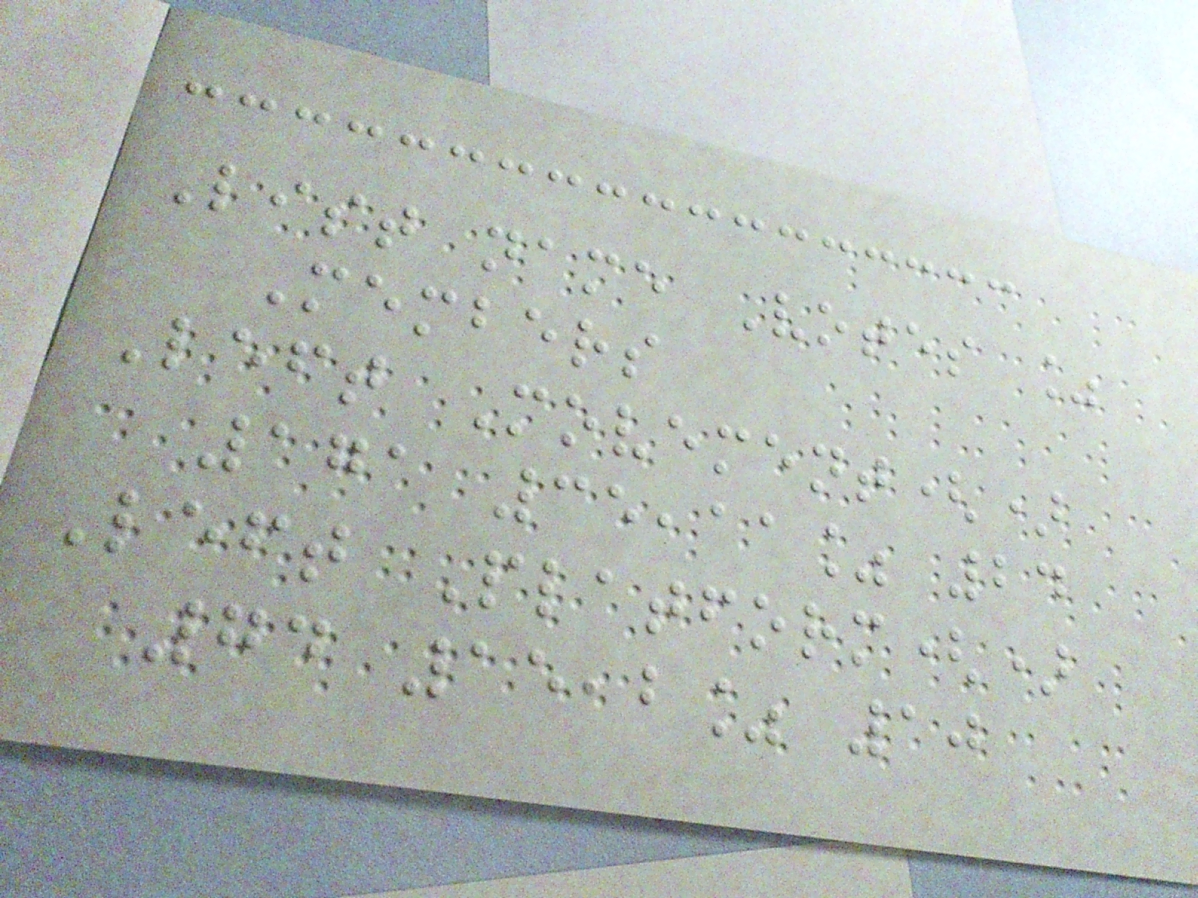List name Votes %
Members
Left Movement()
171 35,11% 24
Left Platform()
74 15,2% 10
